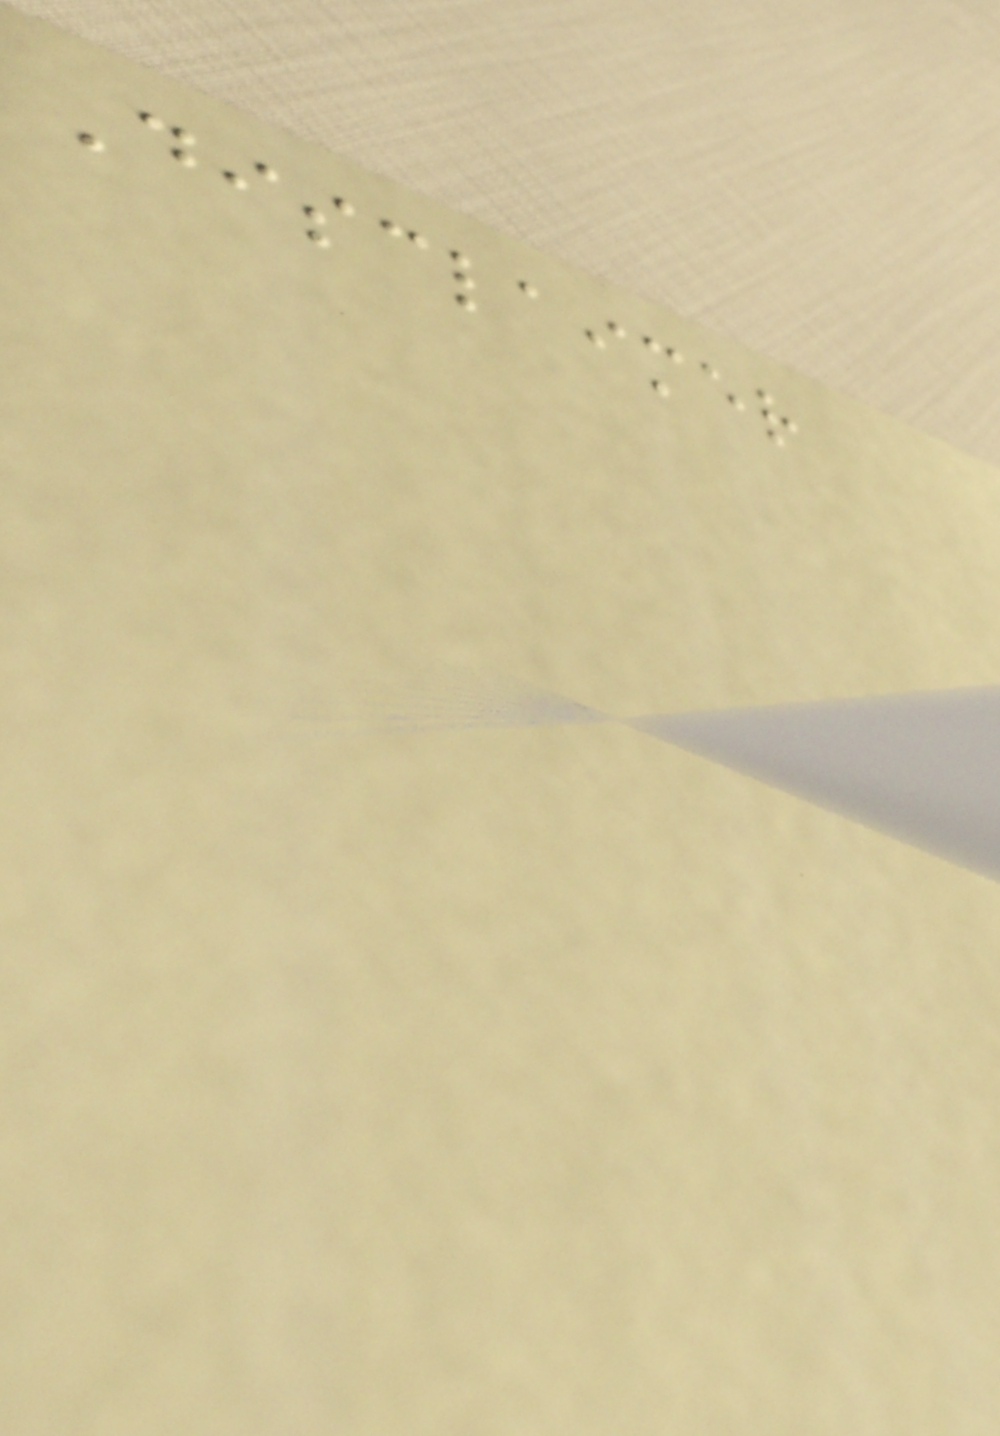Disclaimer
